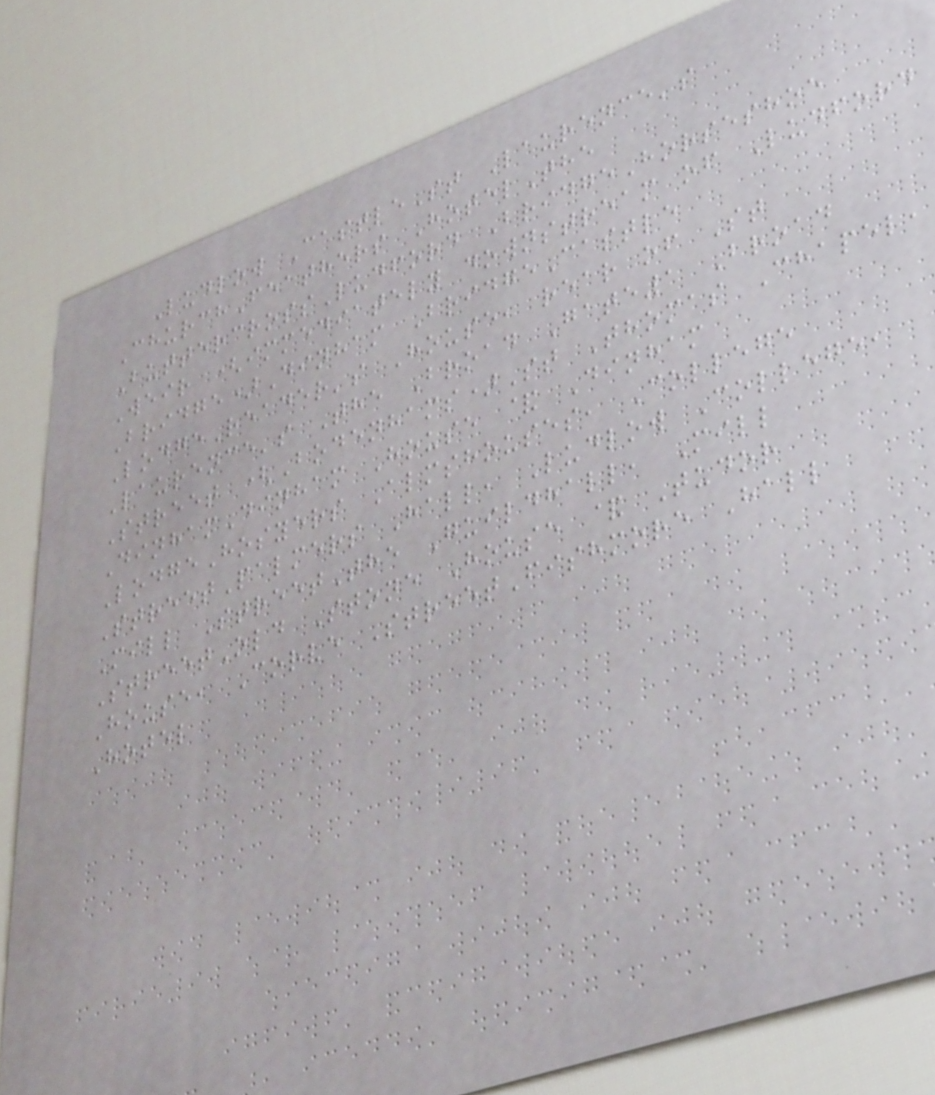Ludlow CastleSt Laurence's
ChurchFeathers HotelThe
ButtercrossLudford BridgeHorseshoe
Weir (immediately downstream of Ludford
Bridge)Dinham BridgeCastle
LodgeReader's House, rear of St
Laurence's The Broad Gate1 Broad
Street (Bodenhams)St Thomas Chapel,
DinhamDinham House & Dinham
LodgeHosyers Almshouses, College
StreetPalmers Hall, Ludlow College,
Mill StreetThe Guildhall, Mill
StreetOld Stone House & Tudor
House, Corve StreetFishmore Hall
Hotel
